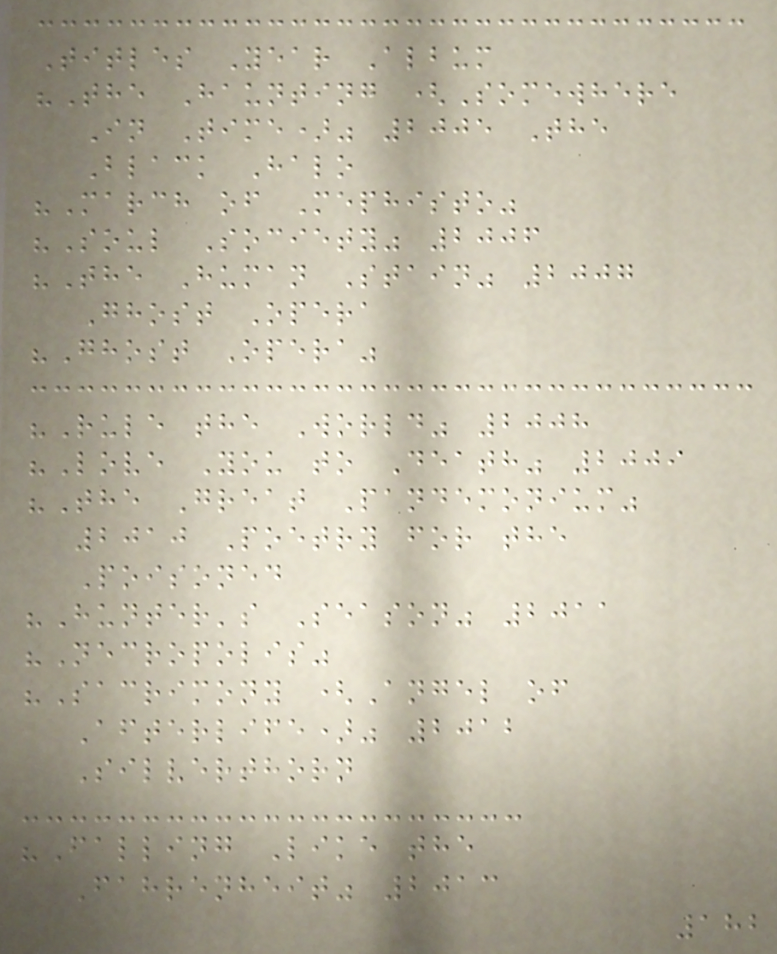Titles Year Album
"The Haunting (Somewhere
In Time)" 2005 The
Black Halo
"March of Mephisto"
"Soul Society" 2006
"The Human Stain" 2007
Ghost Opera
"Ghost Opera"
"Rule the World" 2008
"Love You to Death" 2009
"The Great Pandemonium"
2010 Poetry for the
Poisoned
"Hunter's Season" 2011
"Necropolis"
"Sacrimony (Angel of
Afterlife)" 2012
Silverthorn
"Falling Like the
Fahrenheit" 2013
182
